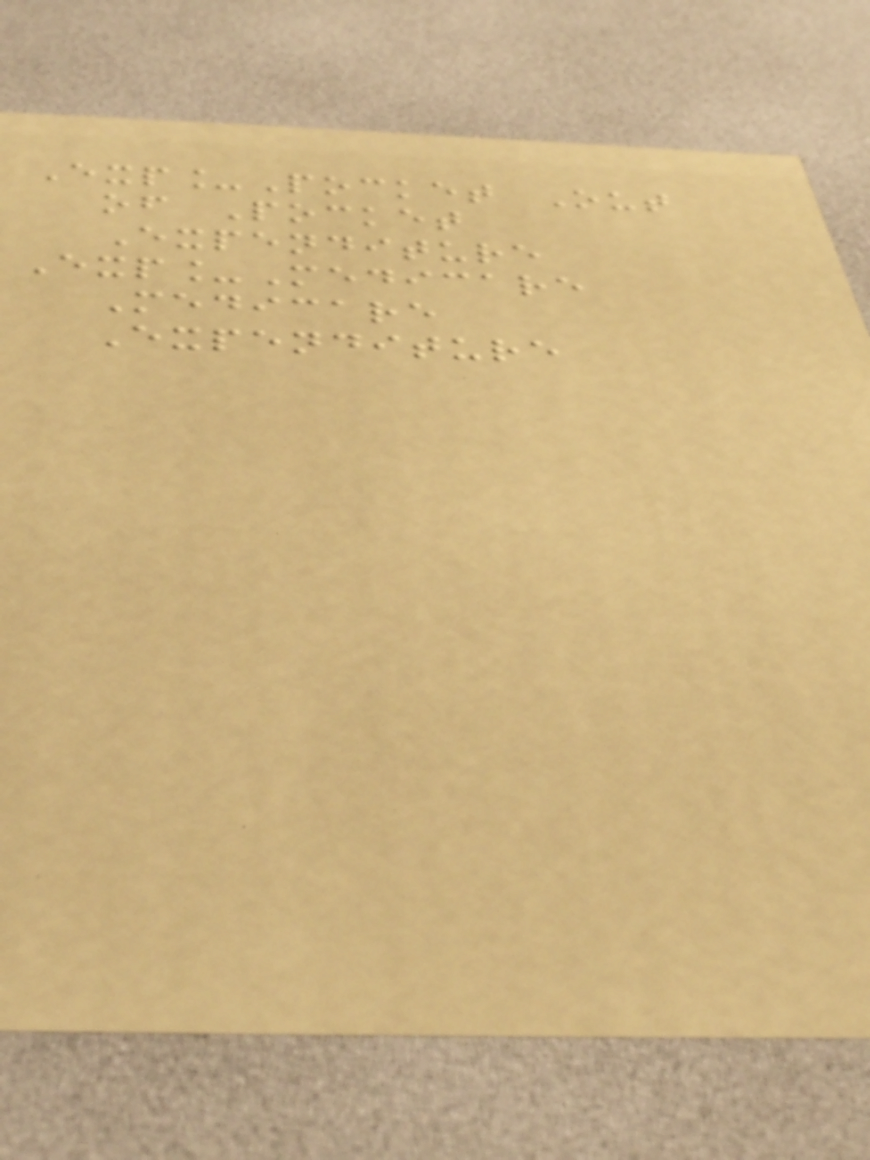Exp_Pocket Out
of Pocket
Expenditure
Exp_Medicare
Medicare
Expenditure
